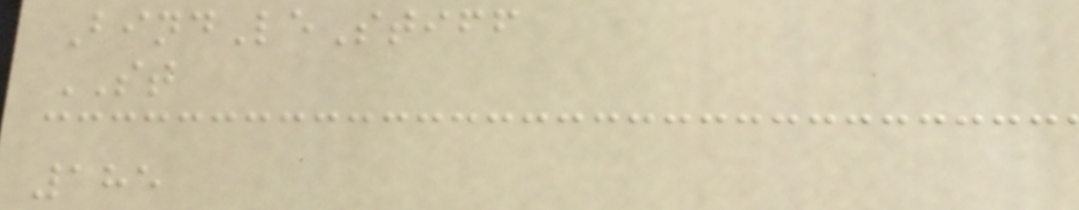BindLeStiff
ST
185
